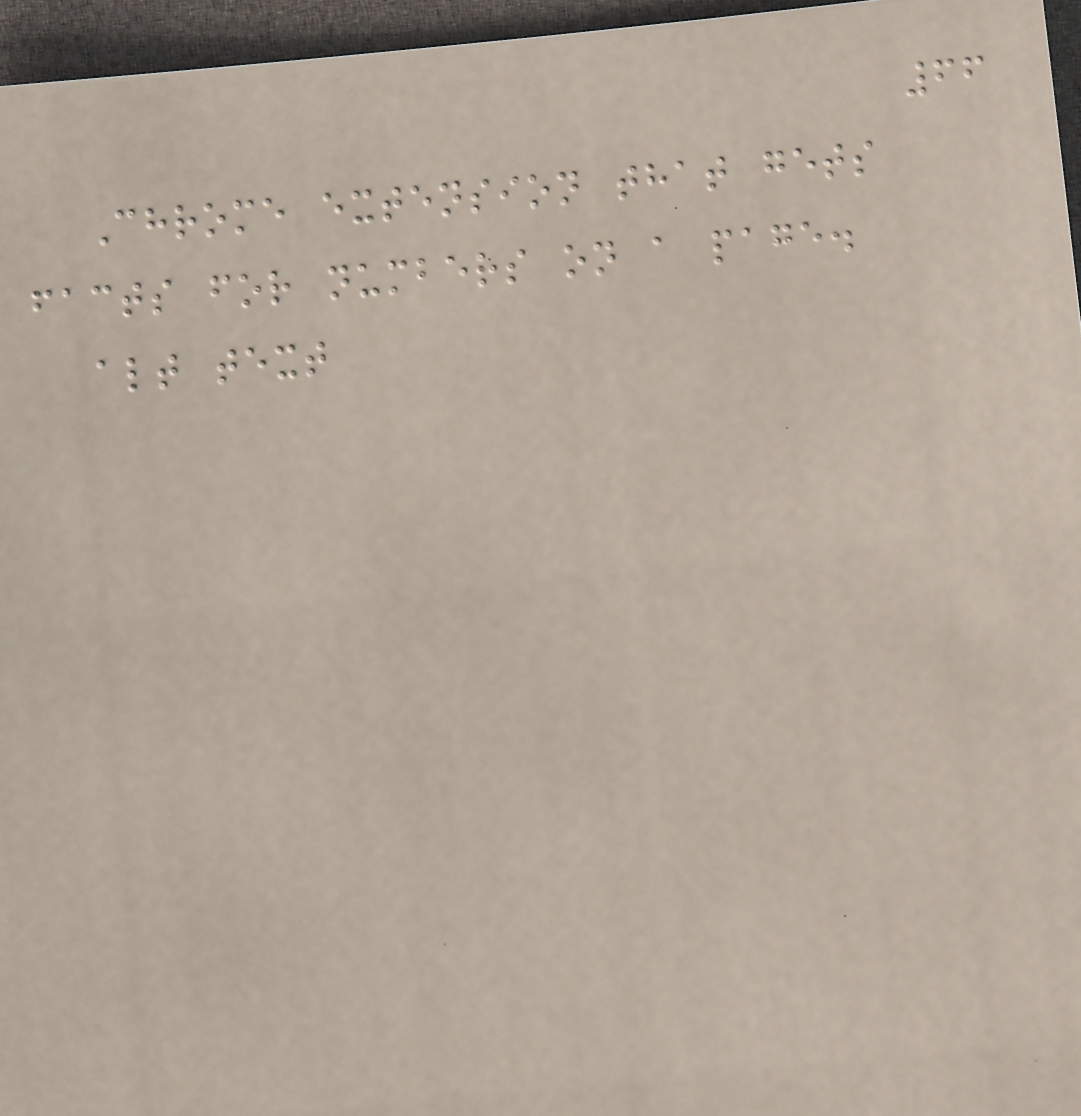66
Chrome extension that gets
facts for numbers on a page.
alt text
